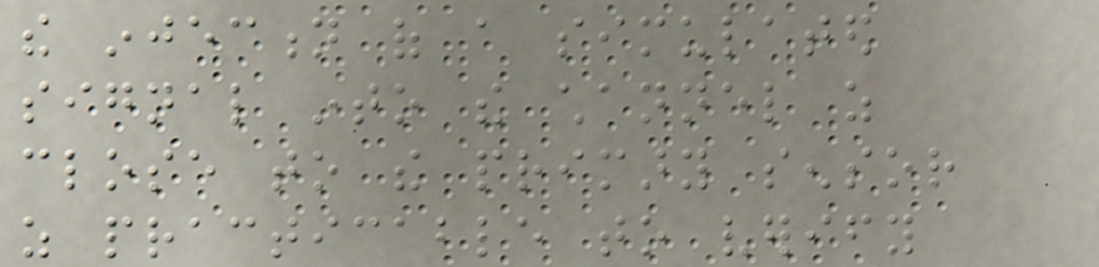the injection of a simulated
signal into the channel as
close to the primary sensor
as practicable to verify
